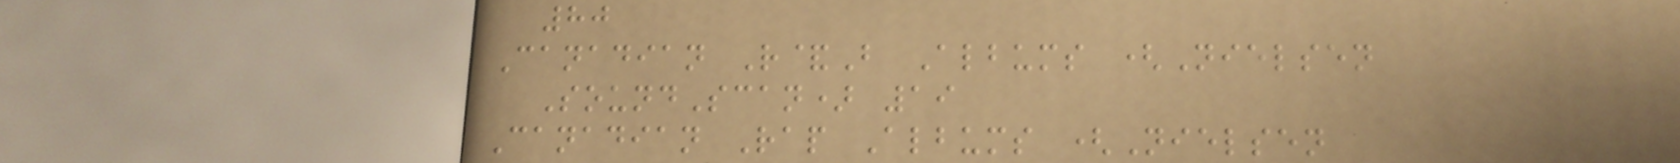80
Canadian R&B Albums (Nielsen
SoundScan) 19
Canadian Rap Albums (Nielsen
